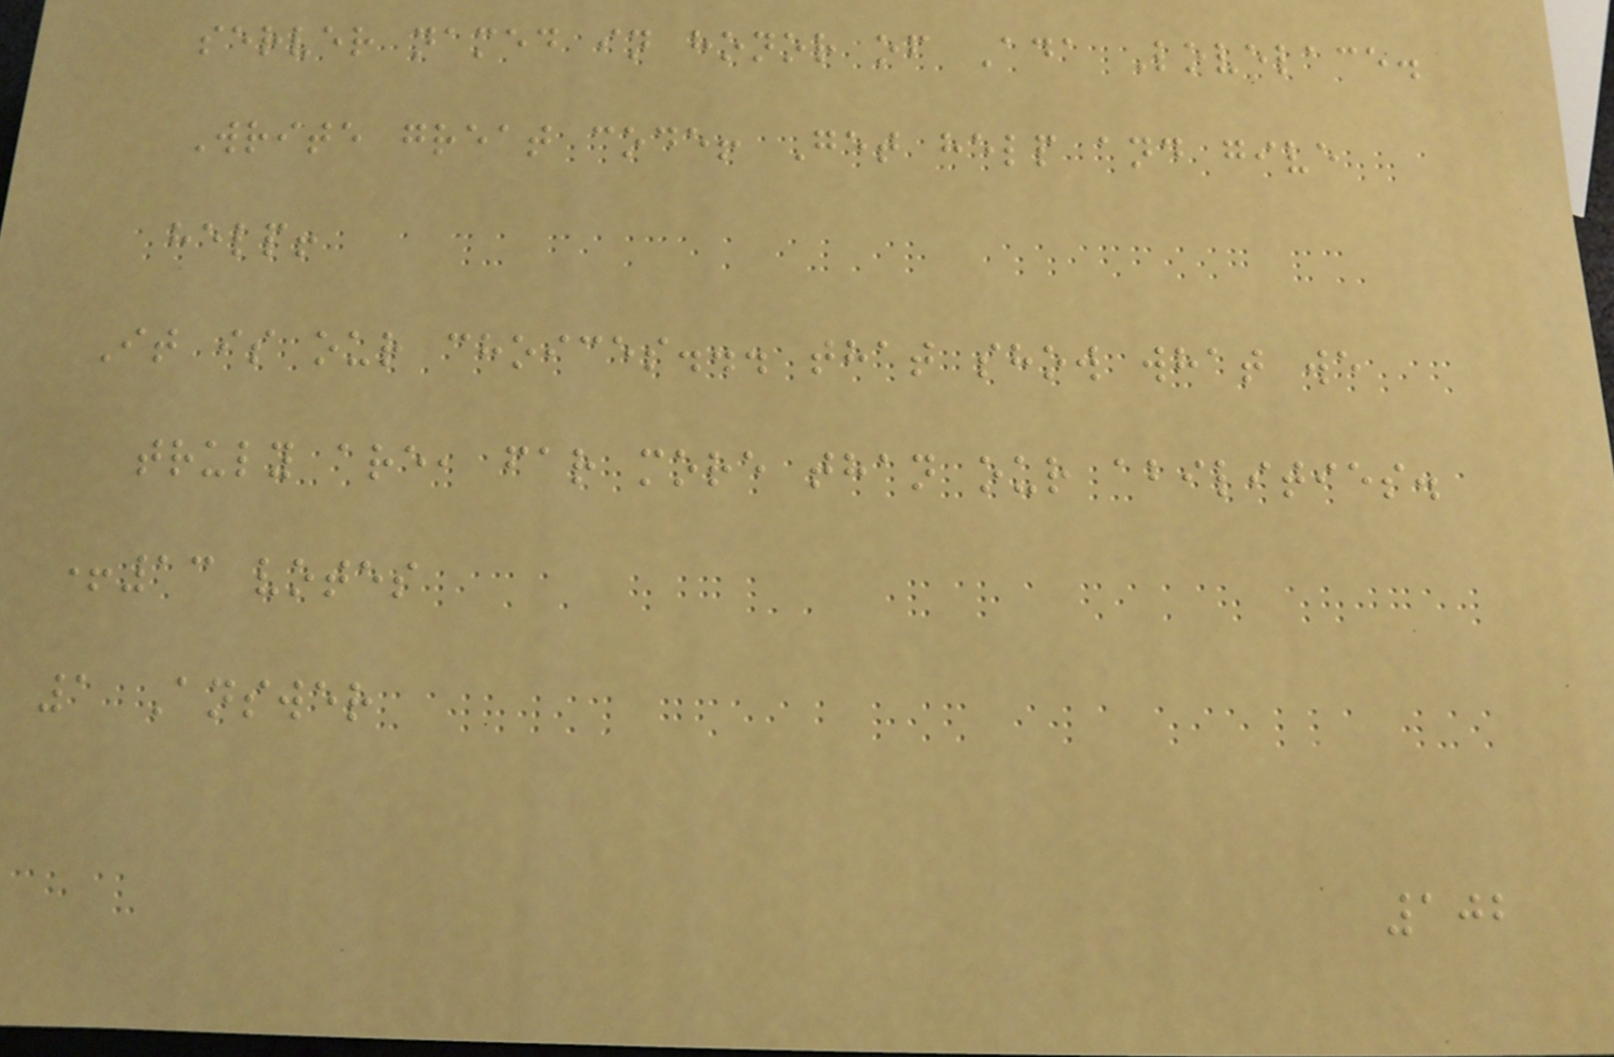server named in honor of Ada Lovelace.
Write great code! Get help and give
help!
It is our choices... that show what we
truly are, far more than our abilities.
+13 votes
1 Answer
102
